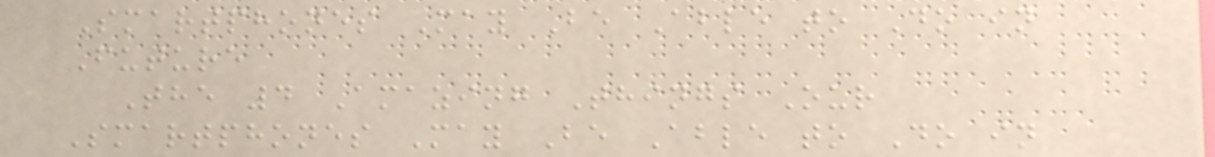Smartphones May Be Able to Do in
Future
The 4 Amazing Things Our
Smartphones May Be Able to Do in
